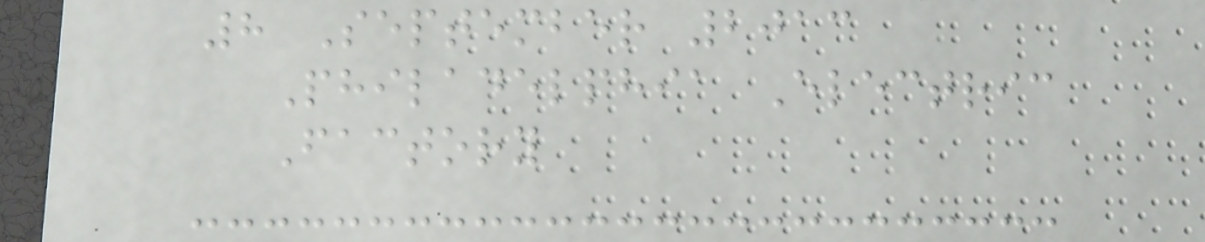8 September 2013
Philadelphia Electric
Factory
